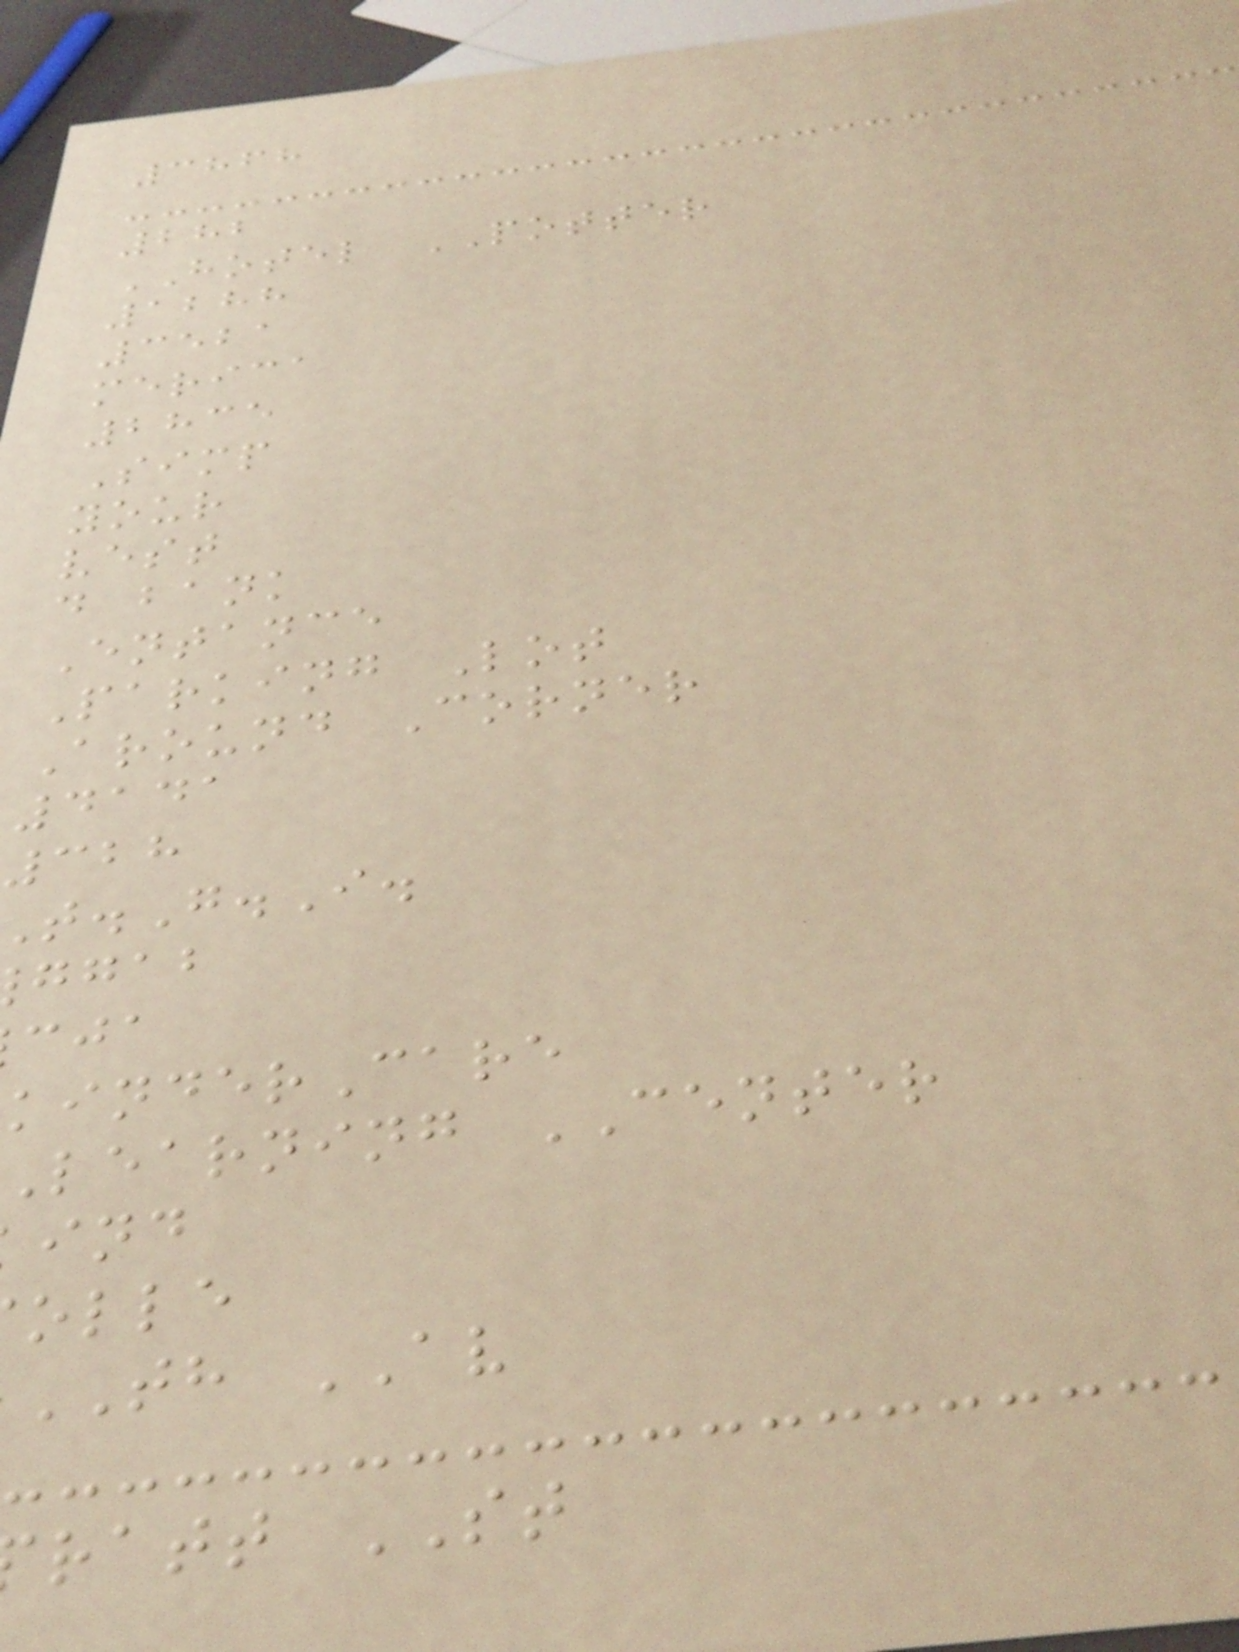3868
282
HOTEL POTTER
1288
3521
merica
2835
Simp
your
vest
d bank
Entance
Parking Lot
Around Corner
4141
328
.G.I.
ggab
inderCare
learning CENTER
olle
TH AV
ratt ST
